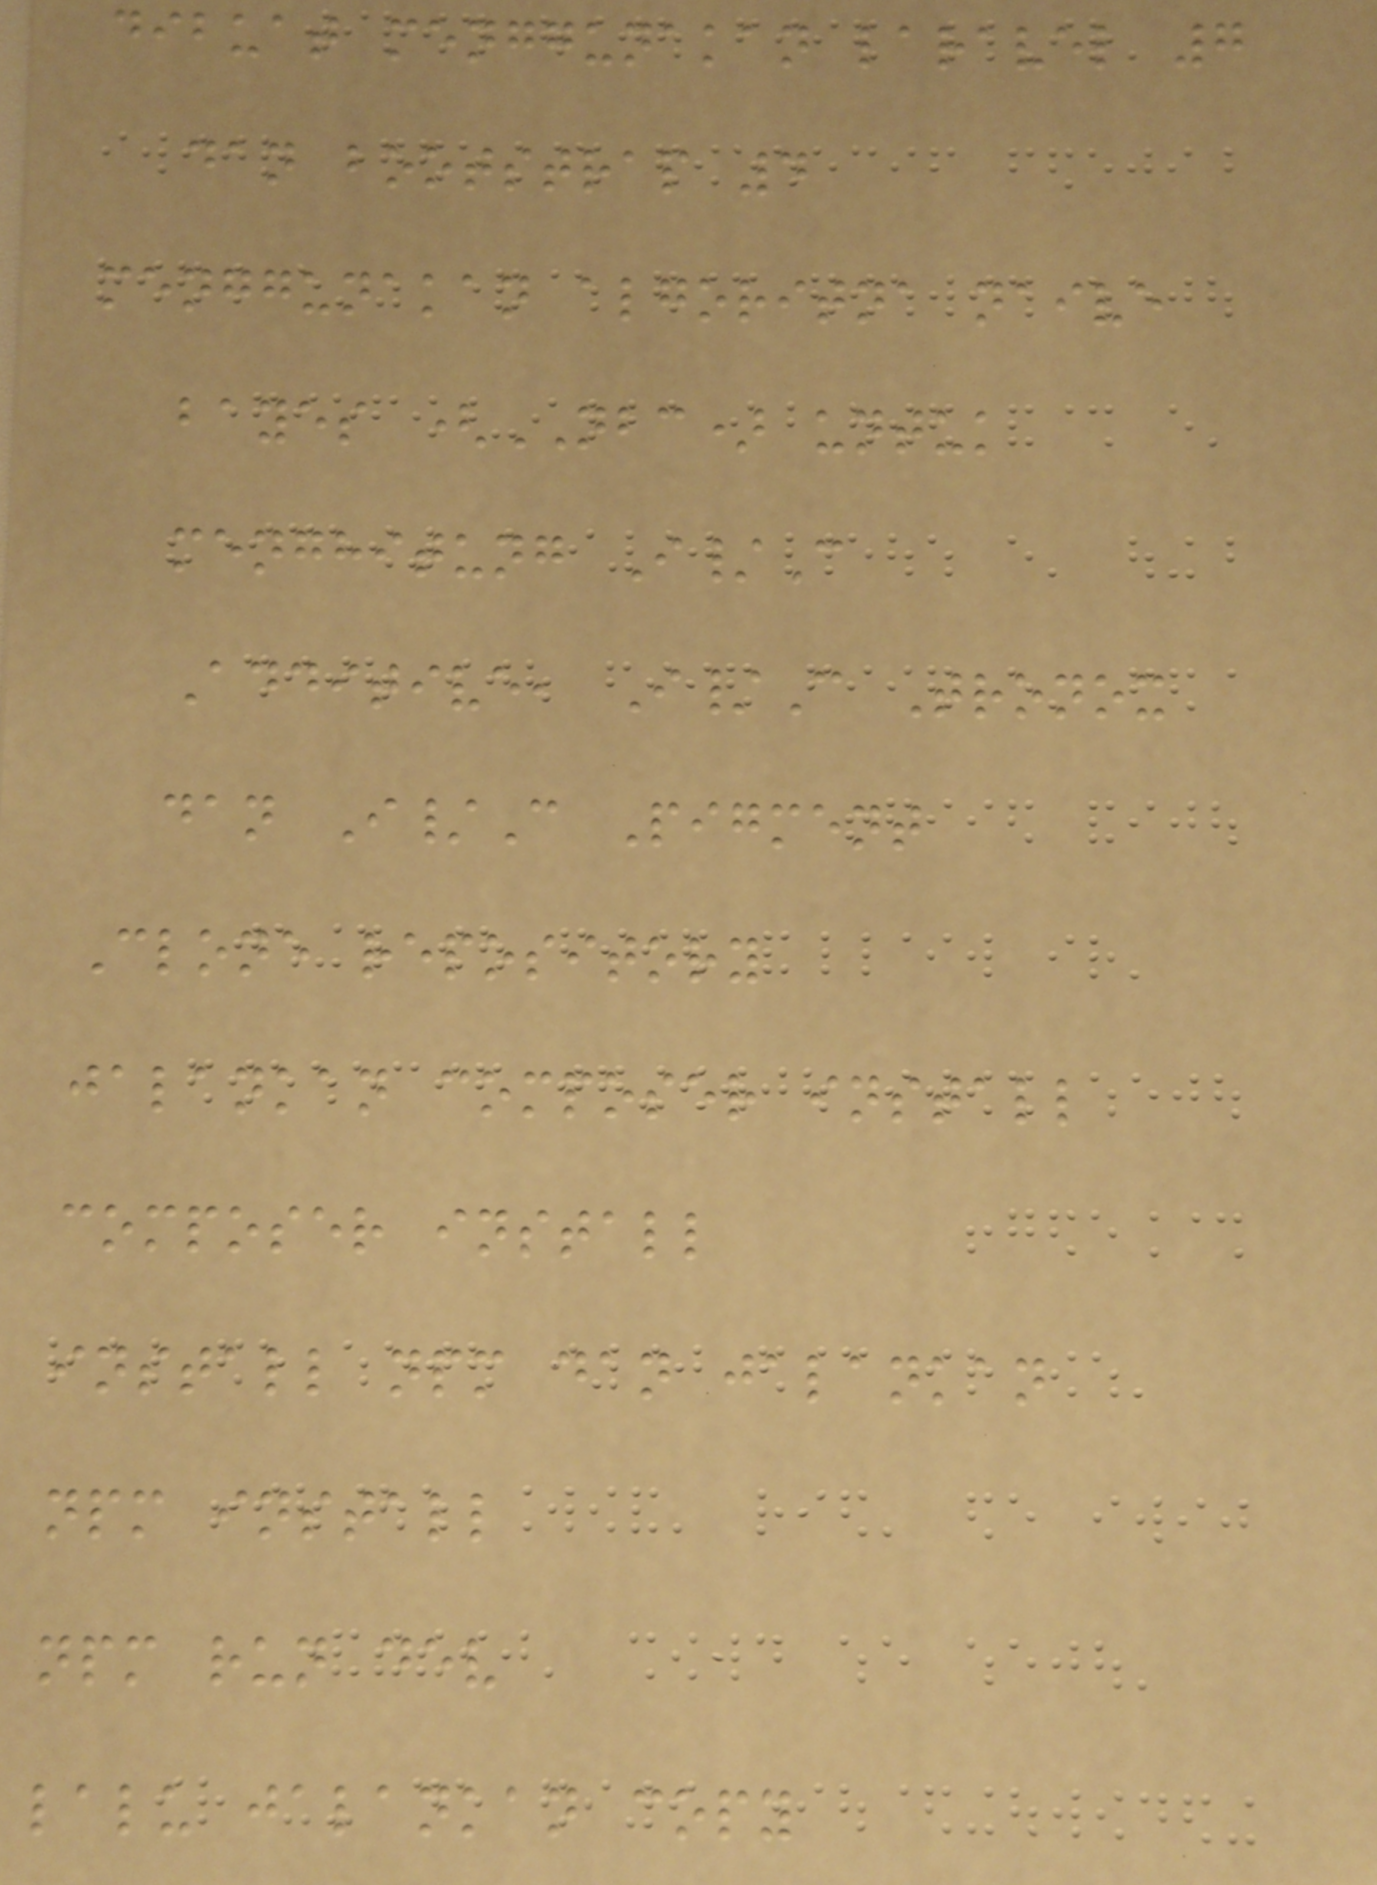dibuat menggunakan laravel 7
dan bootstrap 4
menggunakan algoritna naive
bayes (NBC) untuk
menghitung I/C
Additive, I/C Tronox
dan I/C Pigment
Clone repository
jalankan composer install
composer install
install npm dan jalankan
npm install
npm run dev
lalu jalankan copy
